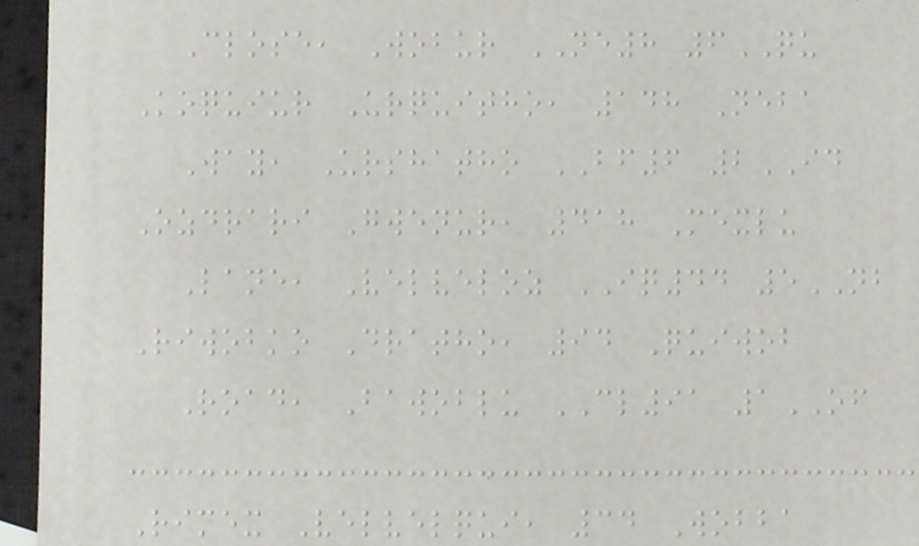Close, Wobur NE8 6QU
Koquiur Urquitho, 148 Neba
Way, Urshatho BF6 2ID
Ozdrari Gwenur, 418 Mexlu
Lane, Velveloz IQ44 5NB
Riwobko Dratho, 94 Quiwob
Road, Bawoblu CL91 1OF
Rimex Velvelqui, 34 Wobba
